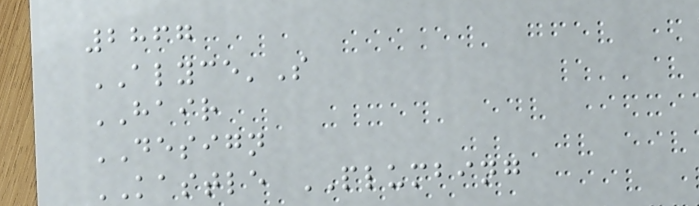2867
ALYCE'S
HAIR
DESIGN
KASTLE PLUMBING
